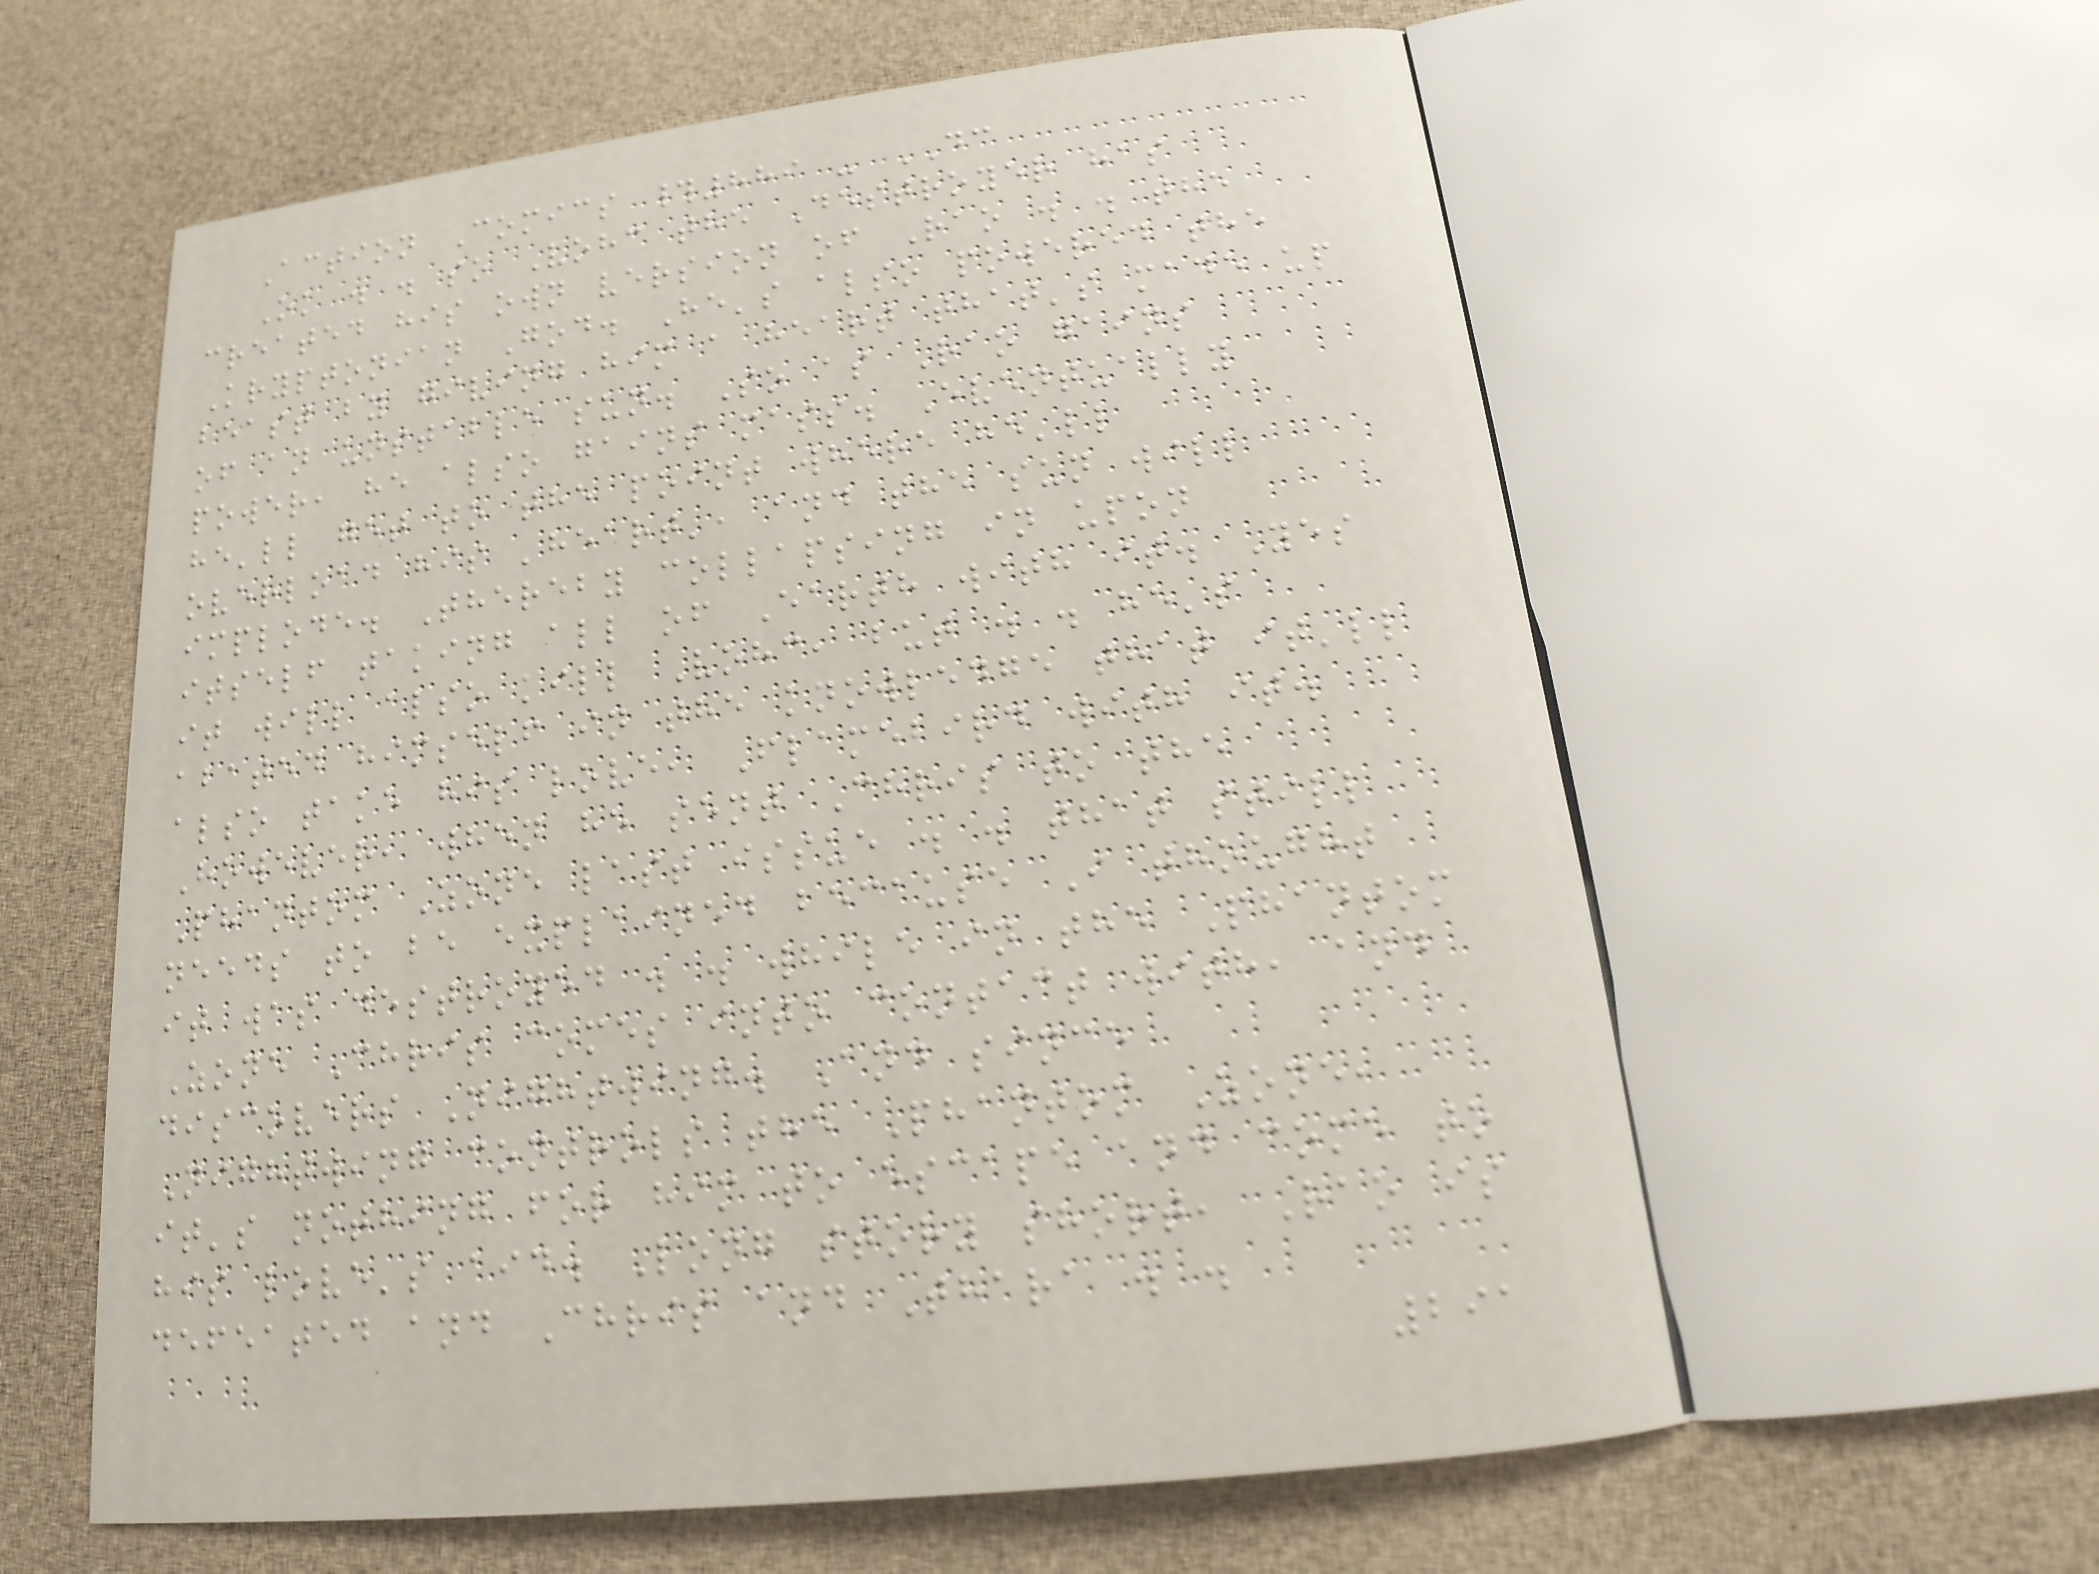Action Comics #889 - DC
Ok . . so Vohc the Destroyer has
created his own version of Rao . . the
Kryptonian God. He's also powered the
beast by giving him a heart that's made up
of an unstable sun. So as Rao gains
power, he also gains mass. Eventually
he'll get to the point where he'll
overload his 'heart', and the sun will
implode. Thereby collapsing in upon
itself taking all of Earth with it. Yes
it will also kill Vohc, but . . he's
abated himself in the knowledge that it'll
also take his love, Flamebird with it.
However, when he sent Chris to the
Phantom Zone last issue . . that still
needs to be explained because I thought
it was destroyed . . while in the Phantom
Zone Chris comes into contact with, and
discovers Nightwing. And since
Nightwing controls the Phantom Zone,
it's nothing for him to escape and come to
his love's aid. Long story short, Rao is
defeated and Chris and Thara . .
291
